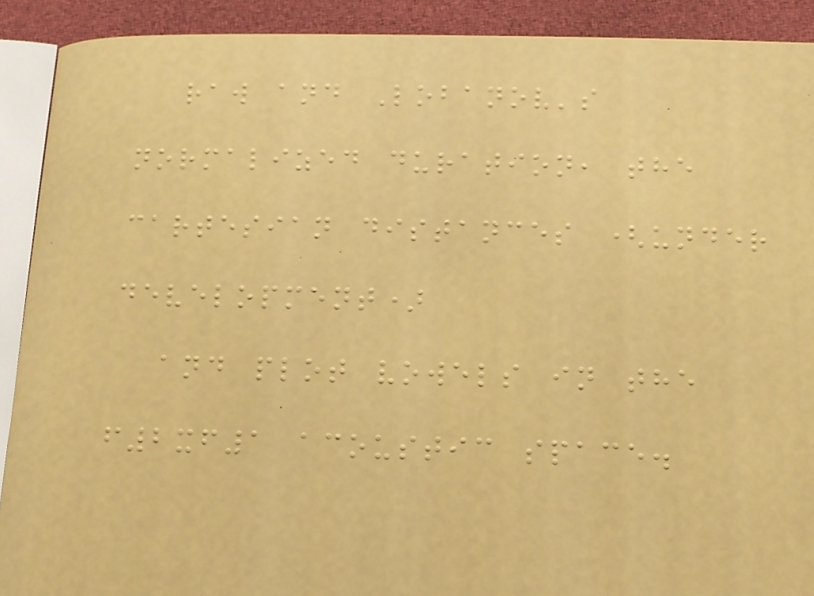raw and Lobanov's
normalized duration, the
cartesian distances (under
development)
and plot vowels in the
f2xf1 acoustic space.
